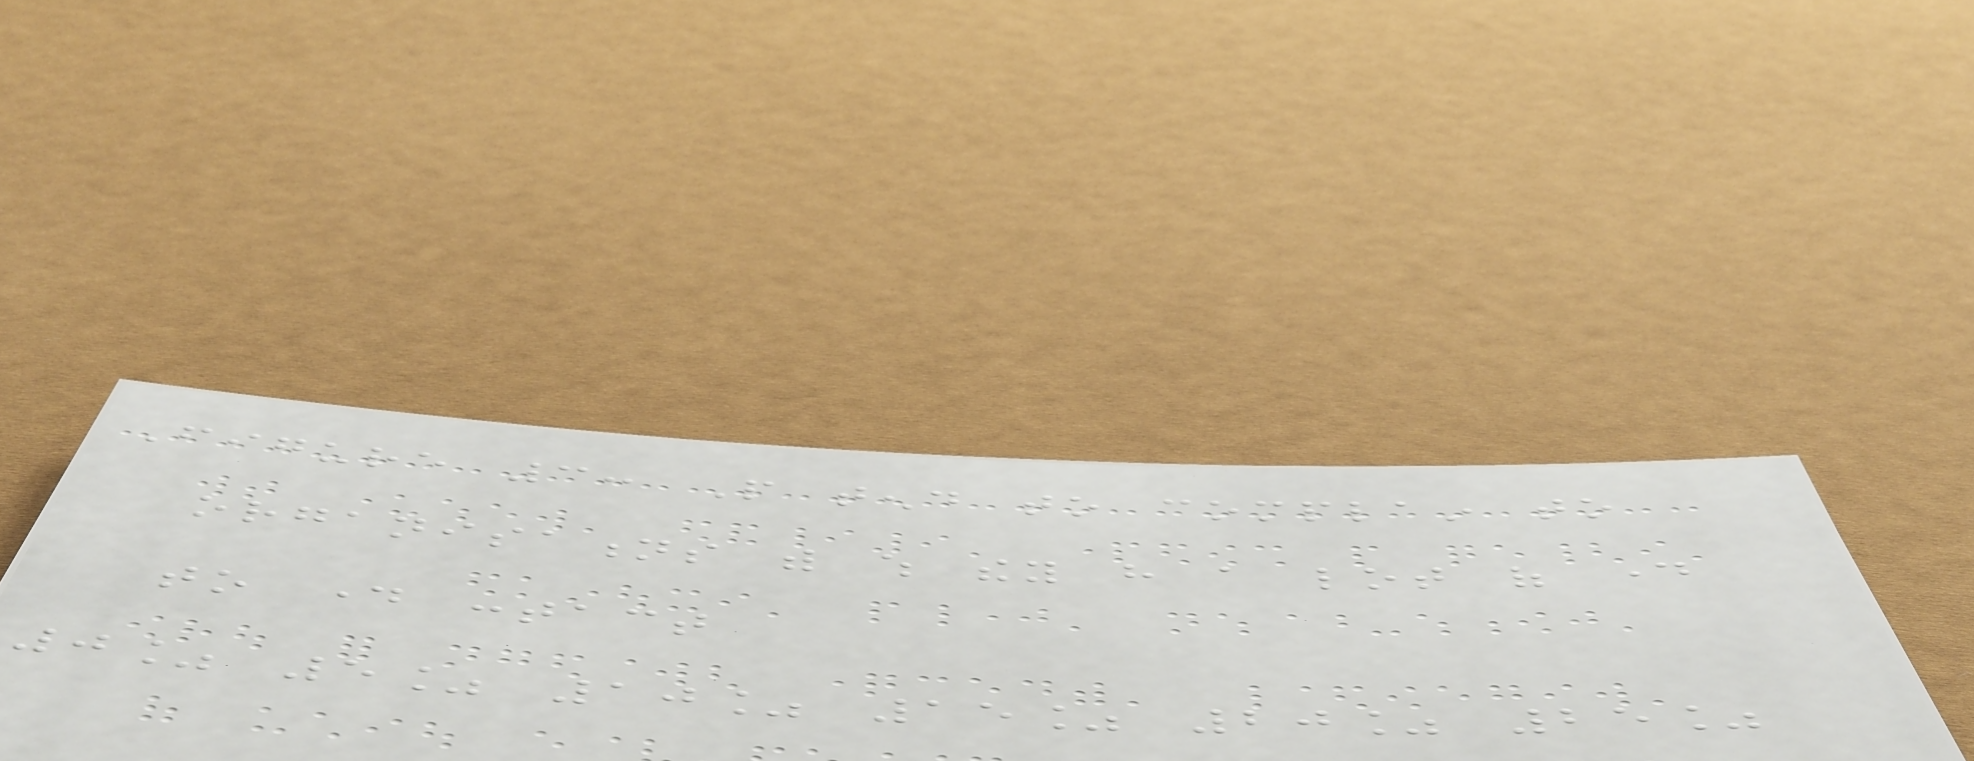Figure 3: People tend to complain to
organisations with which they have a lot of day
to day contact
0% 5% 10% 15% 20% 25%
